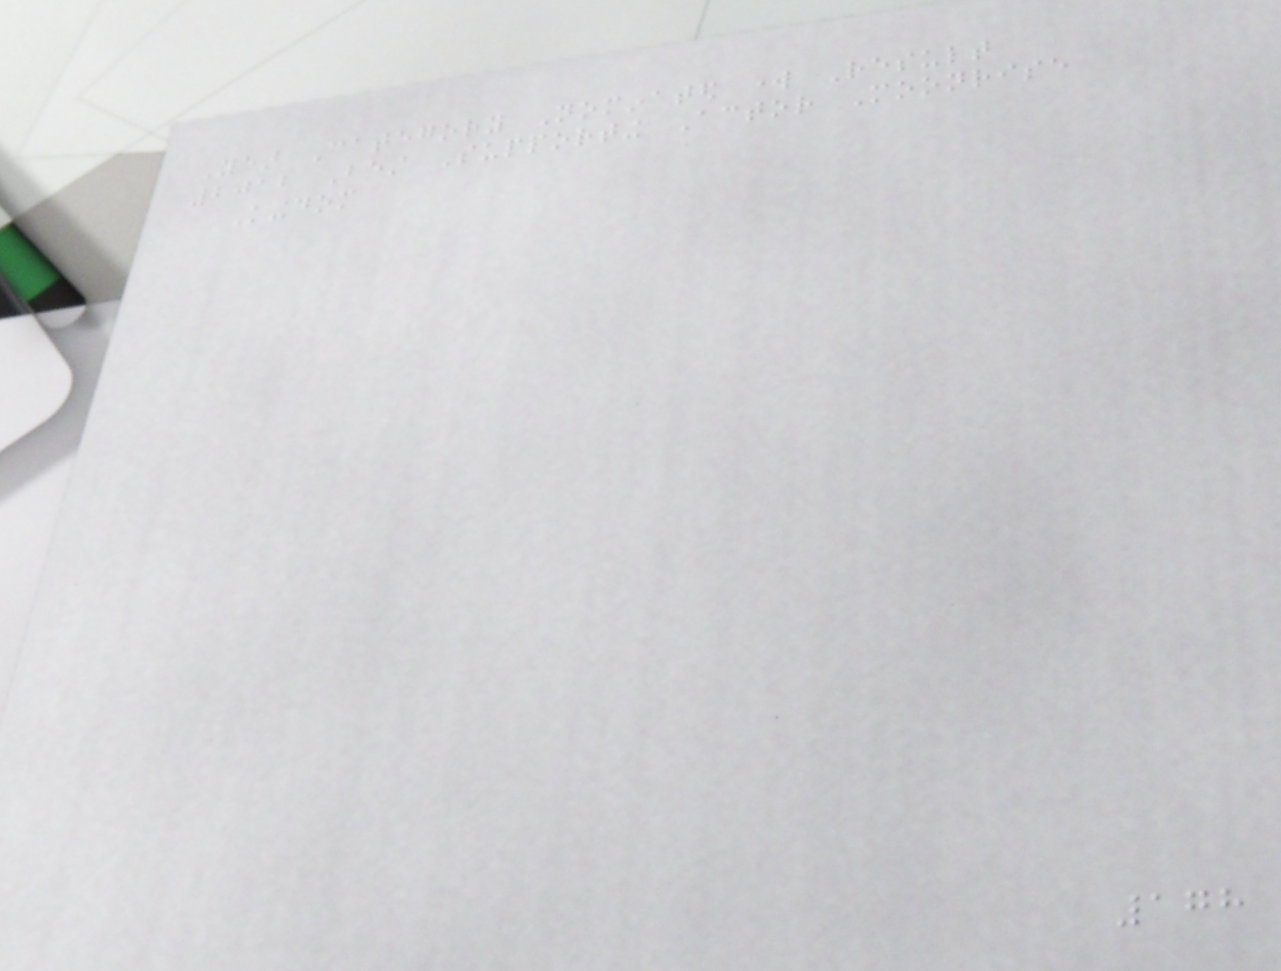Year Category Nominated work Result
2012 Best Supporting Actor Moonrise
Kingdom
178
